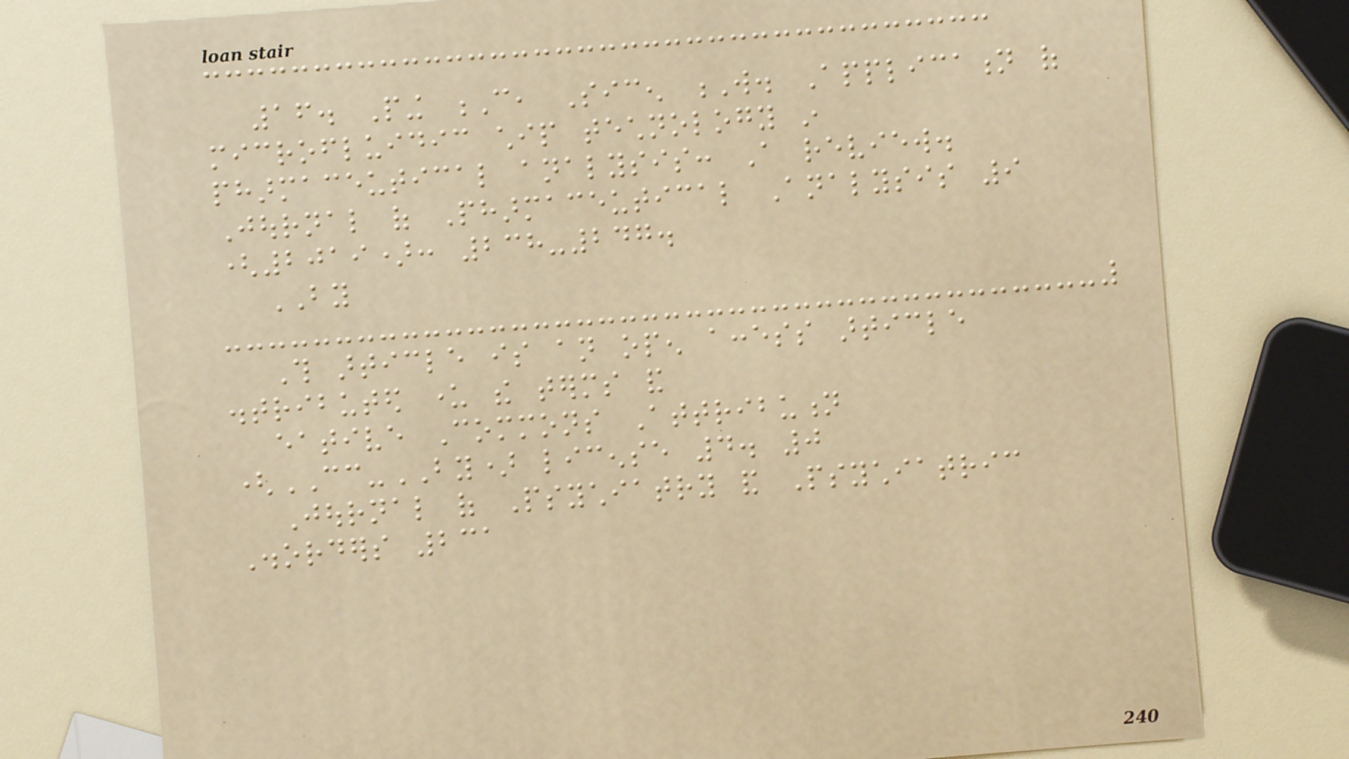16. Ping C, Sicen W. Application of
microfluidic chip technology in
pharmaceutical analysis: A review.
Journal of Pharmaceutical Analysis 9
(2019): 238-247.
BY
This article is an open access article
distributed under the terms and
eative Commons Attribution
(CC-BY) license 4. 0
Journal of Psychiatry and Psychiatric
Disorders 231
